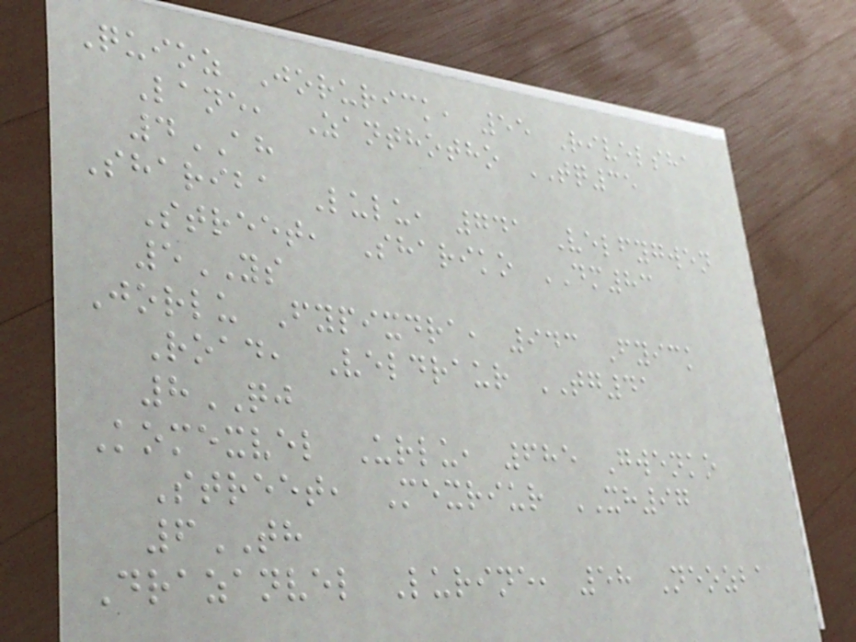Quioz Jorurick, 55 Rivelsha
Lane, Zanthotho TQ35
4AH
Shariba Lulu, 741 Velfygwen
Street, Shariko DM83
5YS
Jorlu Fypixdra, 943 Fyick
Road, Veldraur TG41
8QJ
Komexvel Urlu, 685 Gwenko
Street, Mexriur XH97
6TH
Drazanvel Lurine, 58 Neozba
